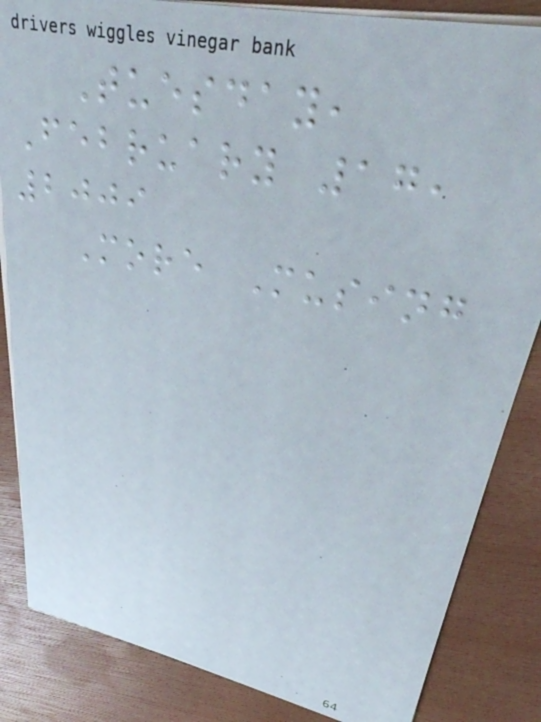Tuesday,
February 17,
2009
More Musing
